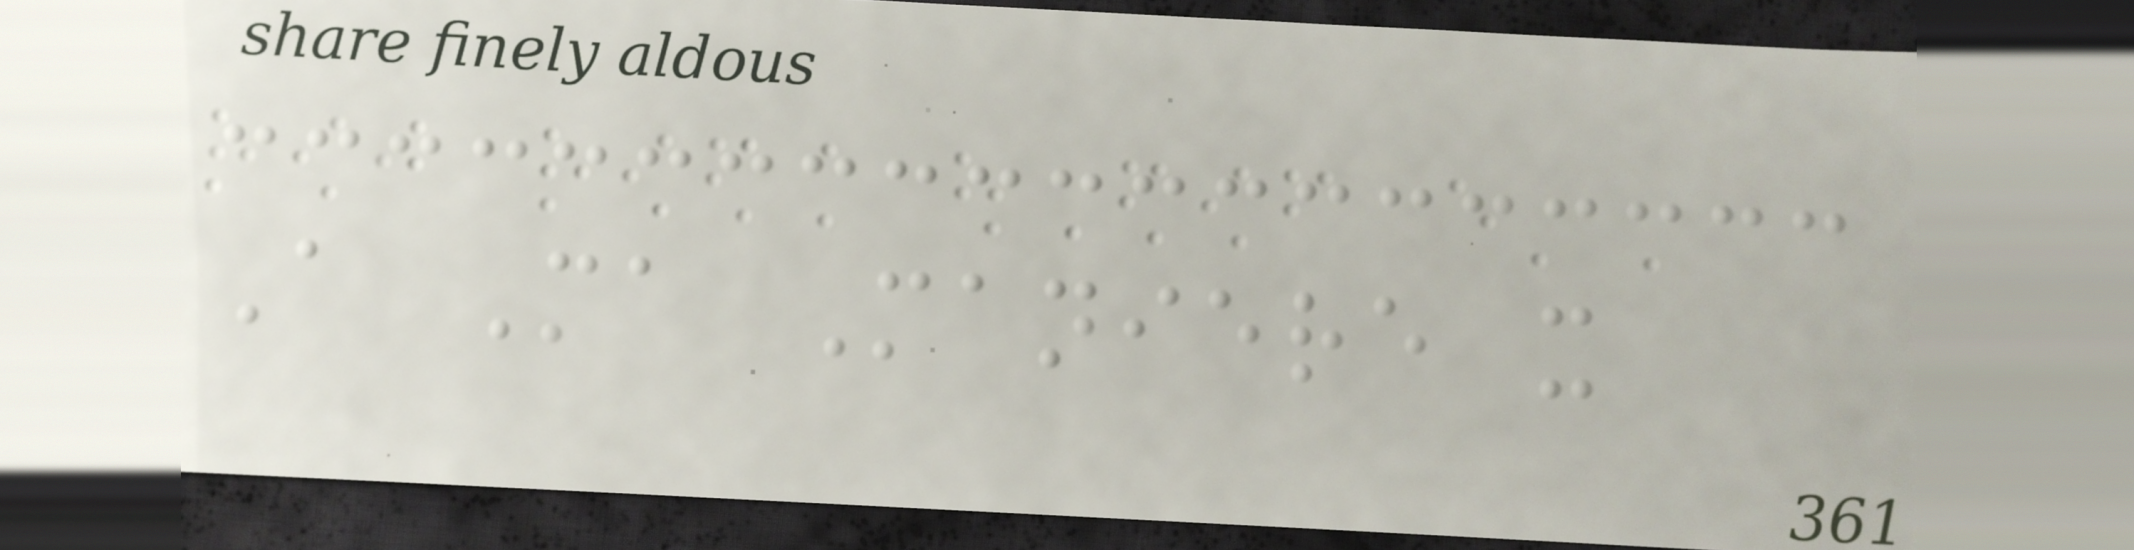A Ma Maniere x
